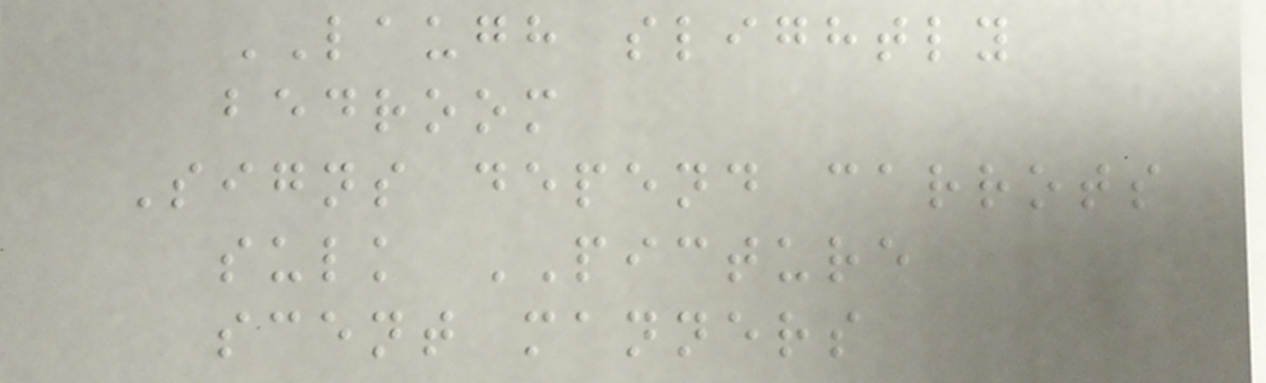LAUGH slightly
bedroom
Signs depend carrots
sulk PICTURE
scent manners
